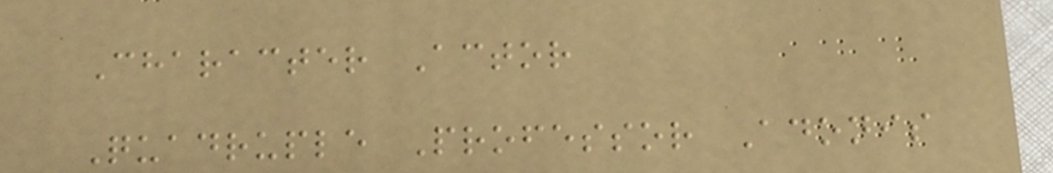Character Actor
Quadruple Professor Adonis
